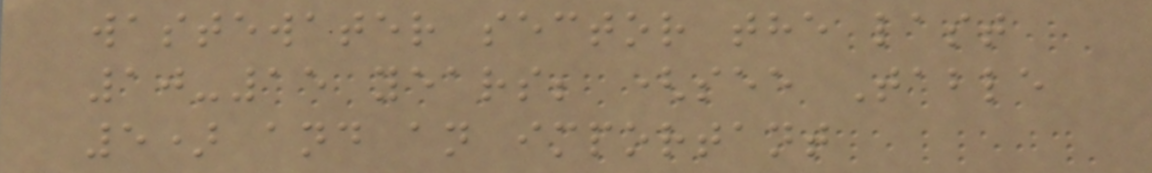wastewater sector the last
10-15 years; (see Table
5) and an important
